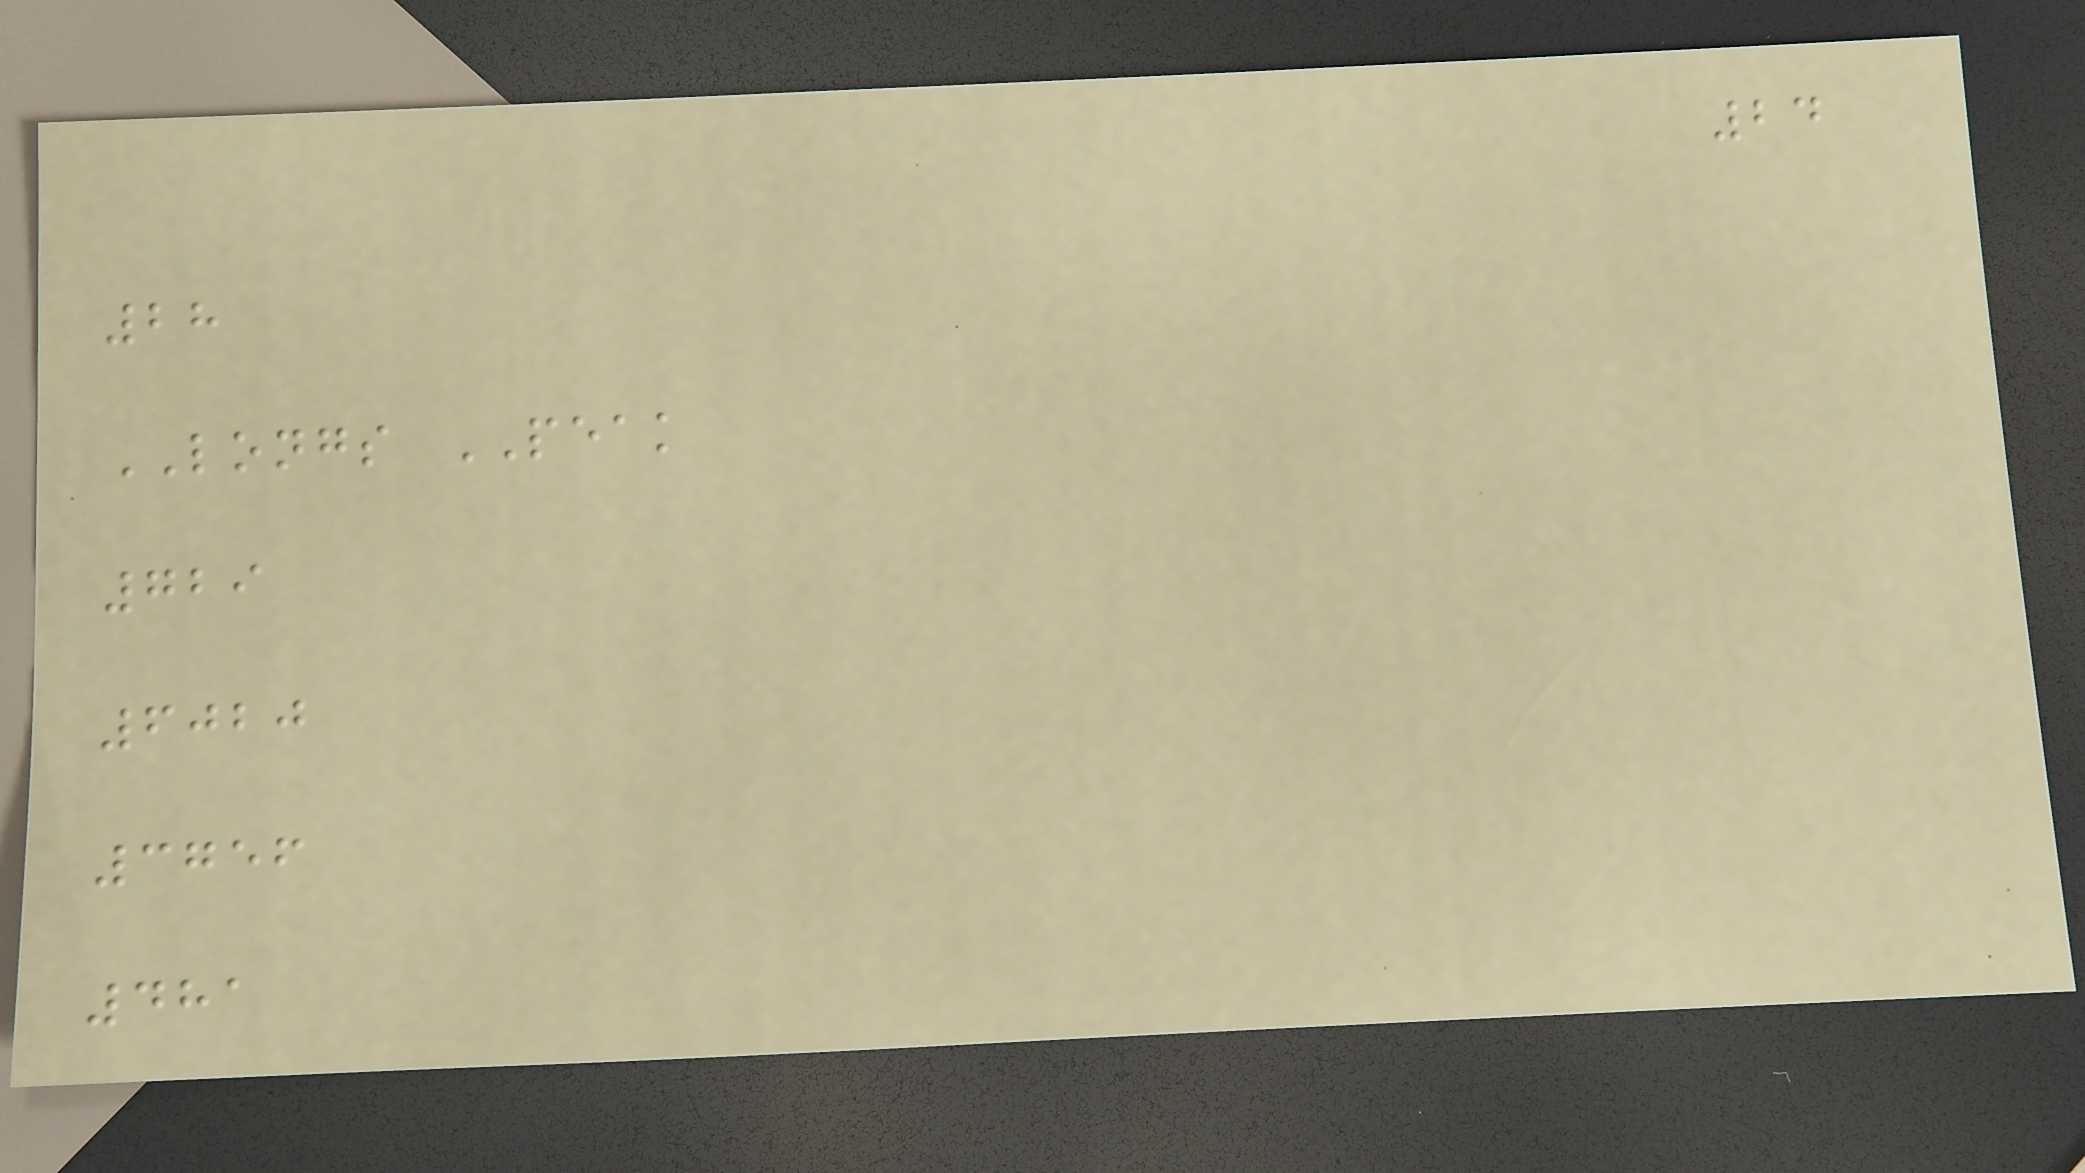24
28
LONGS PEAK
729
6020
3756
481
